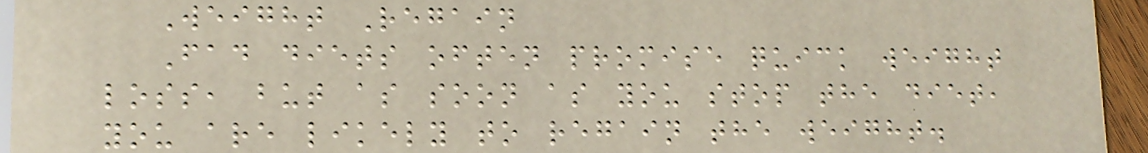Weight Regain
Fad diets often promise quick weight
loss, but as soon as you stop the diet,
you are likely to regain the weight.
